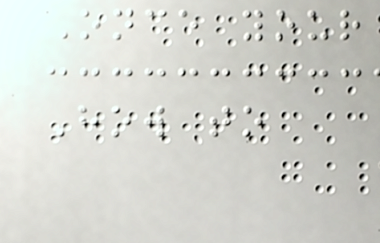Once your
How to
